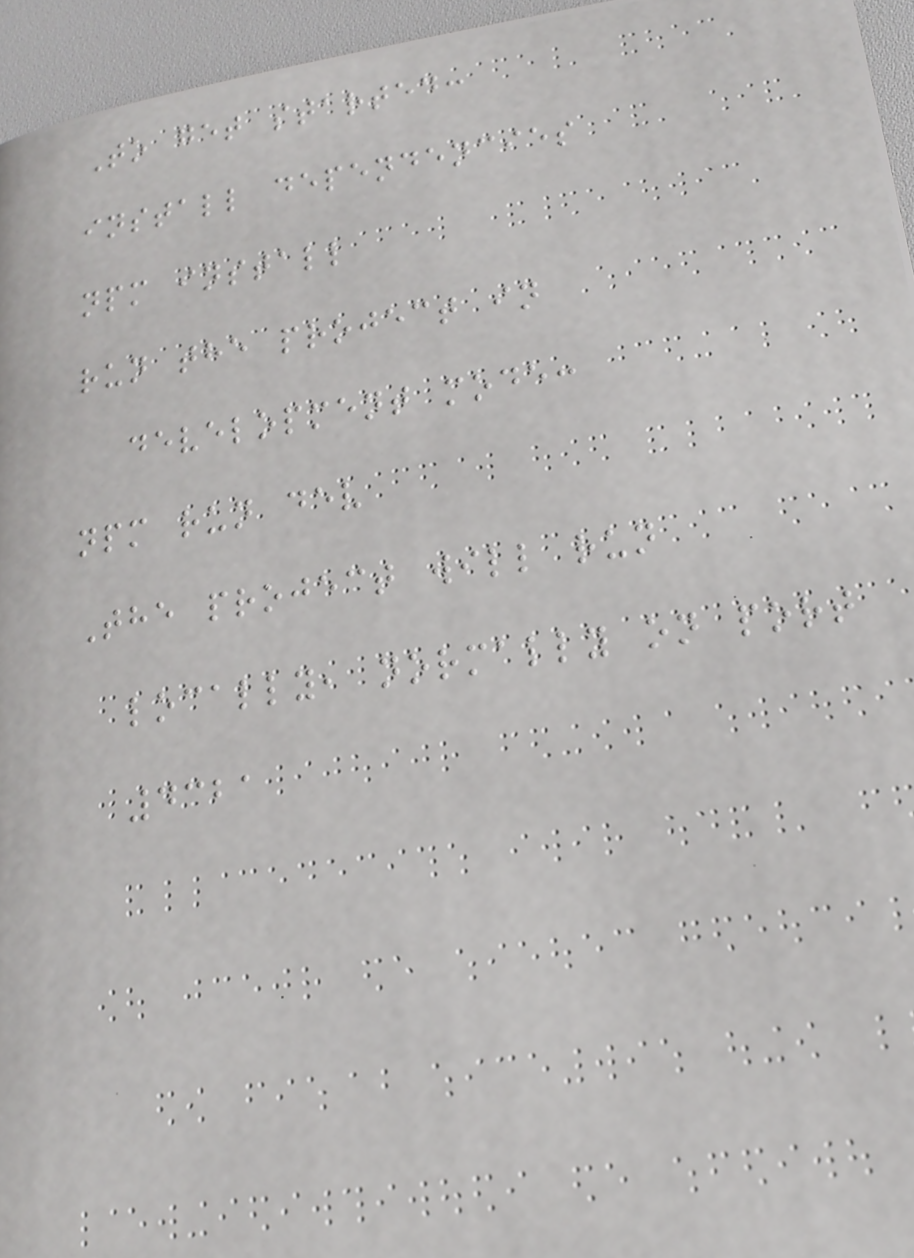To get started:
install dependencies
npm install
run the project in
development mode:
npm run dev
The project will run
locally, normally on port
4321
